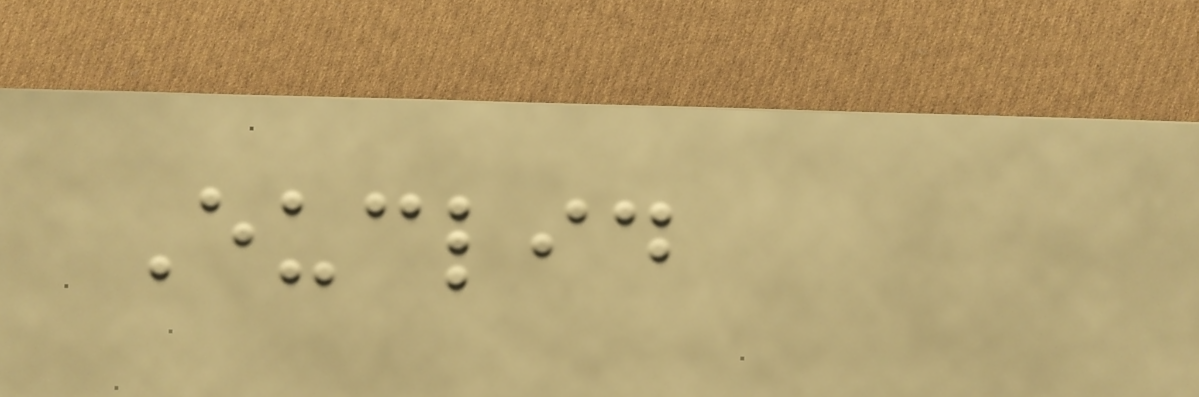Euclid
